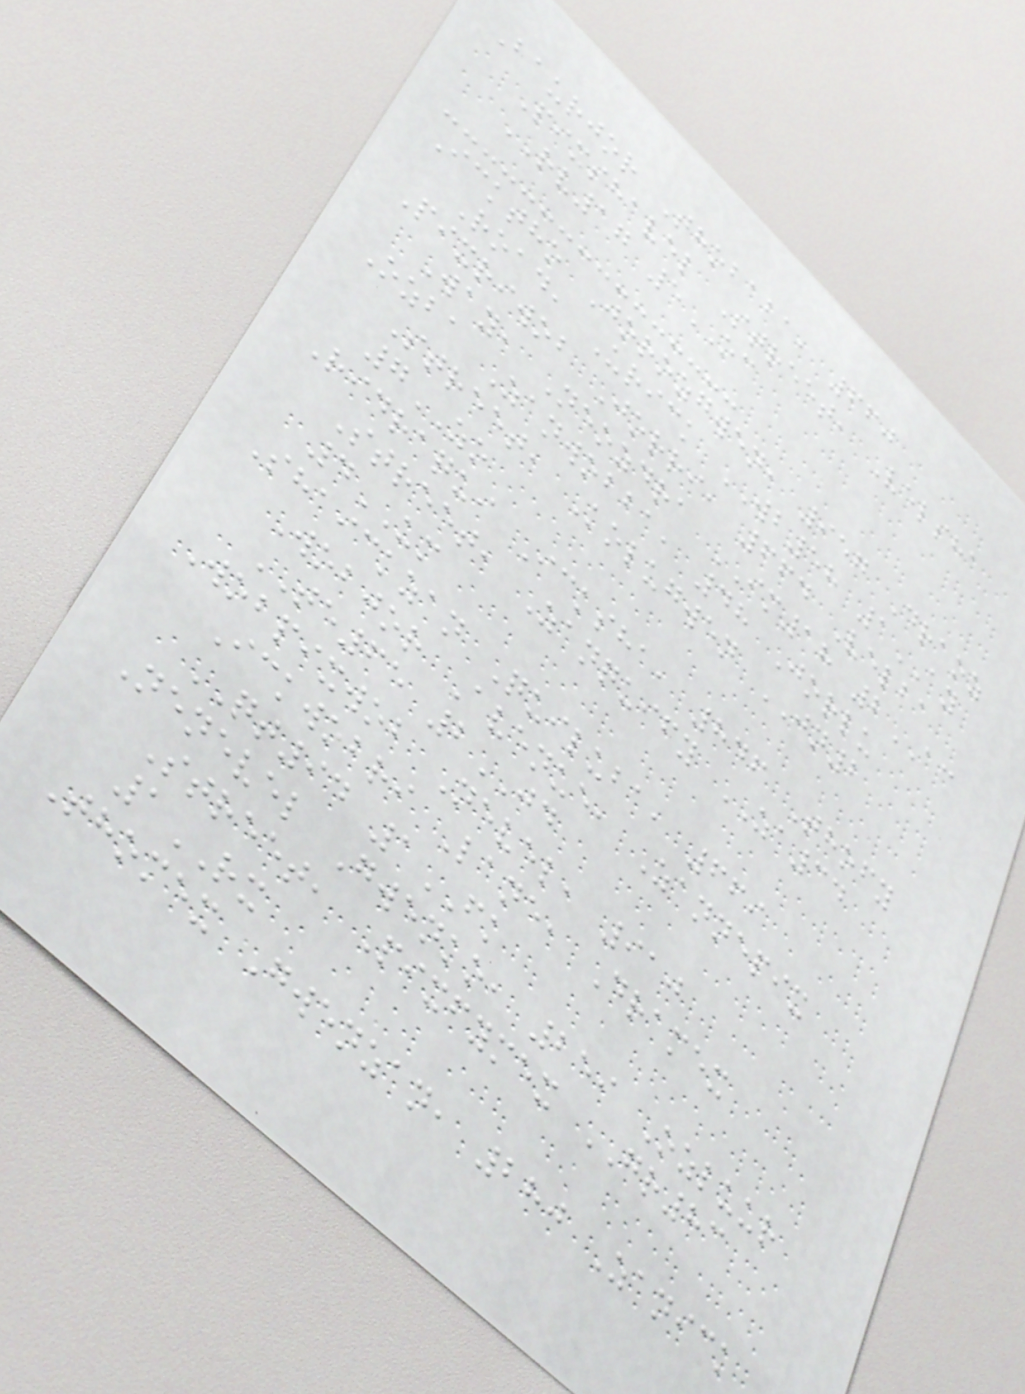Baurjor Thobaba, 660
Pixshavel Street, Velsha
RV17 5OC
Icktho Jorozgwen, 957 Draoz
Road, Urick WB58 1AY
Pixriwob Jorri, 664 Velba
Way, Neozdra IM18 2AC
Ozba Zanwobba, 48 Jorlu
Street, Kolugwen JN2
7ZO
Ridraqui Icksha, 846 Thofy
Street, Zanquify ZA34
4UM
Shaickzan Quiluba, 669
Wobjor Avenue, Zannepix
TE65 2JD
Wobpixwob Nevel, 910
Ickwobri Lane, Dramex
QT94 1FK
Nenevel Gwenko, 259 Ozluur
Street, Pixfymex GR83
1RX
Thomex Gwenzan, 280 Zanick
